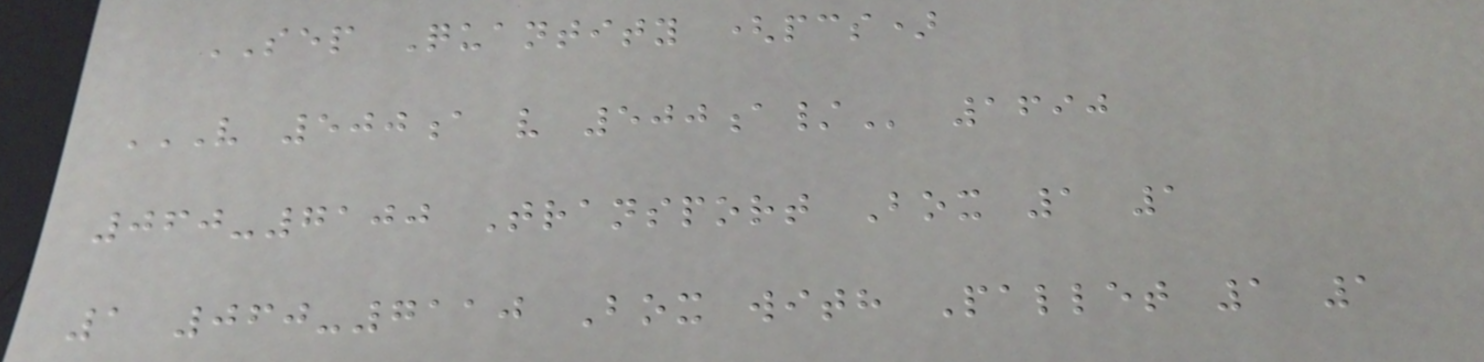SEP Quantity (pcs)
V 500A V 500A/ 1690
060-7100 Transport Box 1 1
1 060-7110 Box with Pallet 1 1
